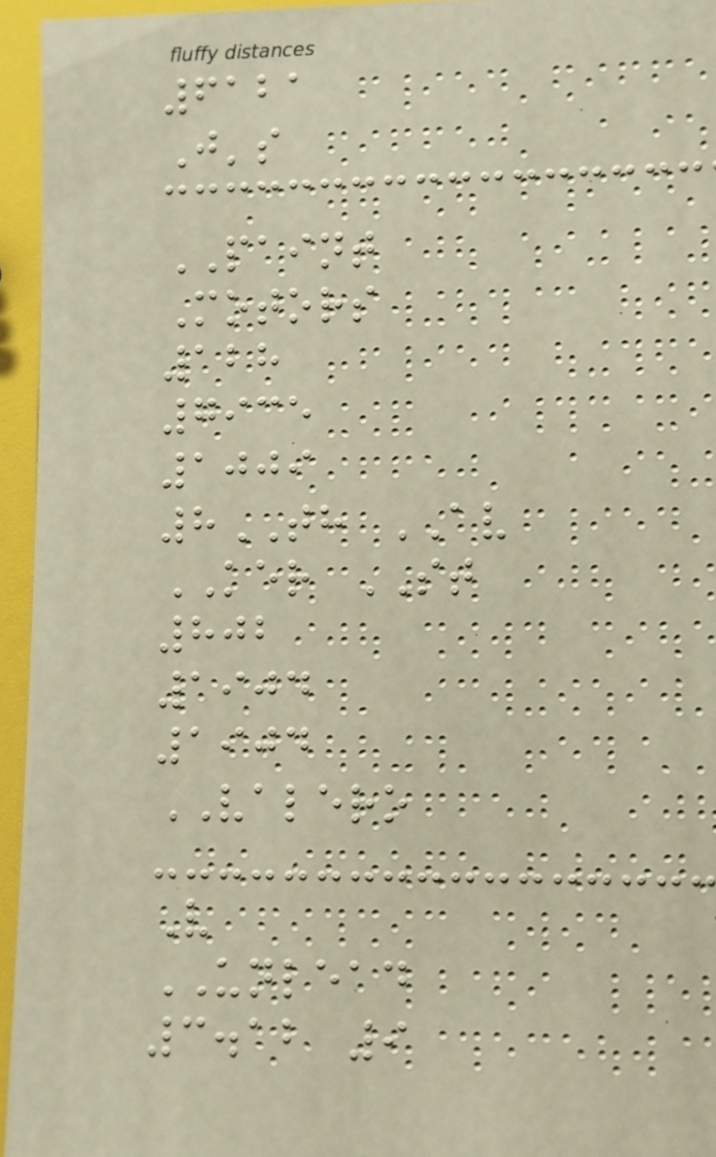6121
J's
PAINT
Motors
128
7935
1009
8TH AV
KER ST
802
1904
1904
VALERO
V
UNLEAD
3.12 9
